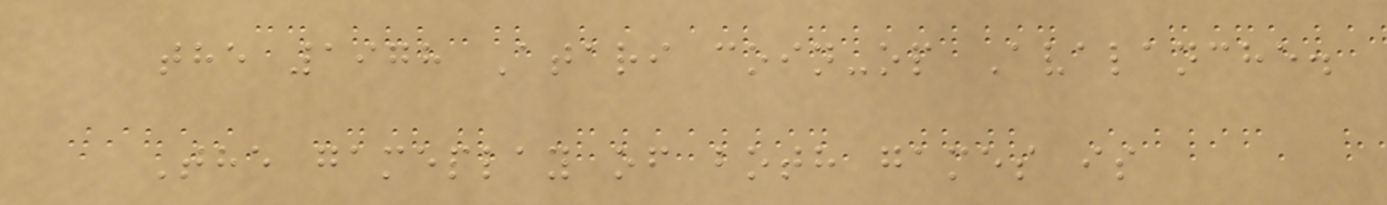the 1978 Atari coin-op Avalanche.
The gameplay of both games is
